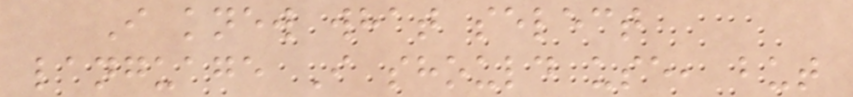I knew what select
language I should use, but
